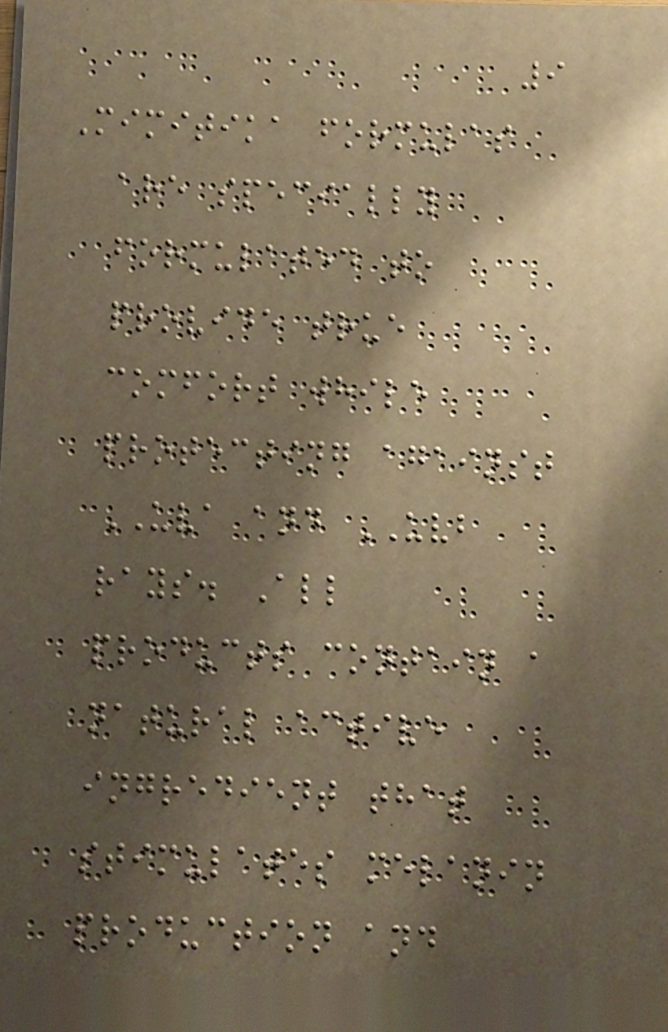9
Mimitika formulas
are specially
formulated to
provide true
comfort while
protecting against
UVA and UVB
rays. All
products contain a
natural active
ingredient that
stimulates melanin
production and
